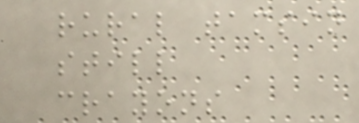rural tamsin
still
crayons
